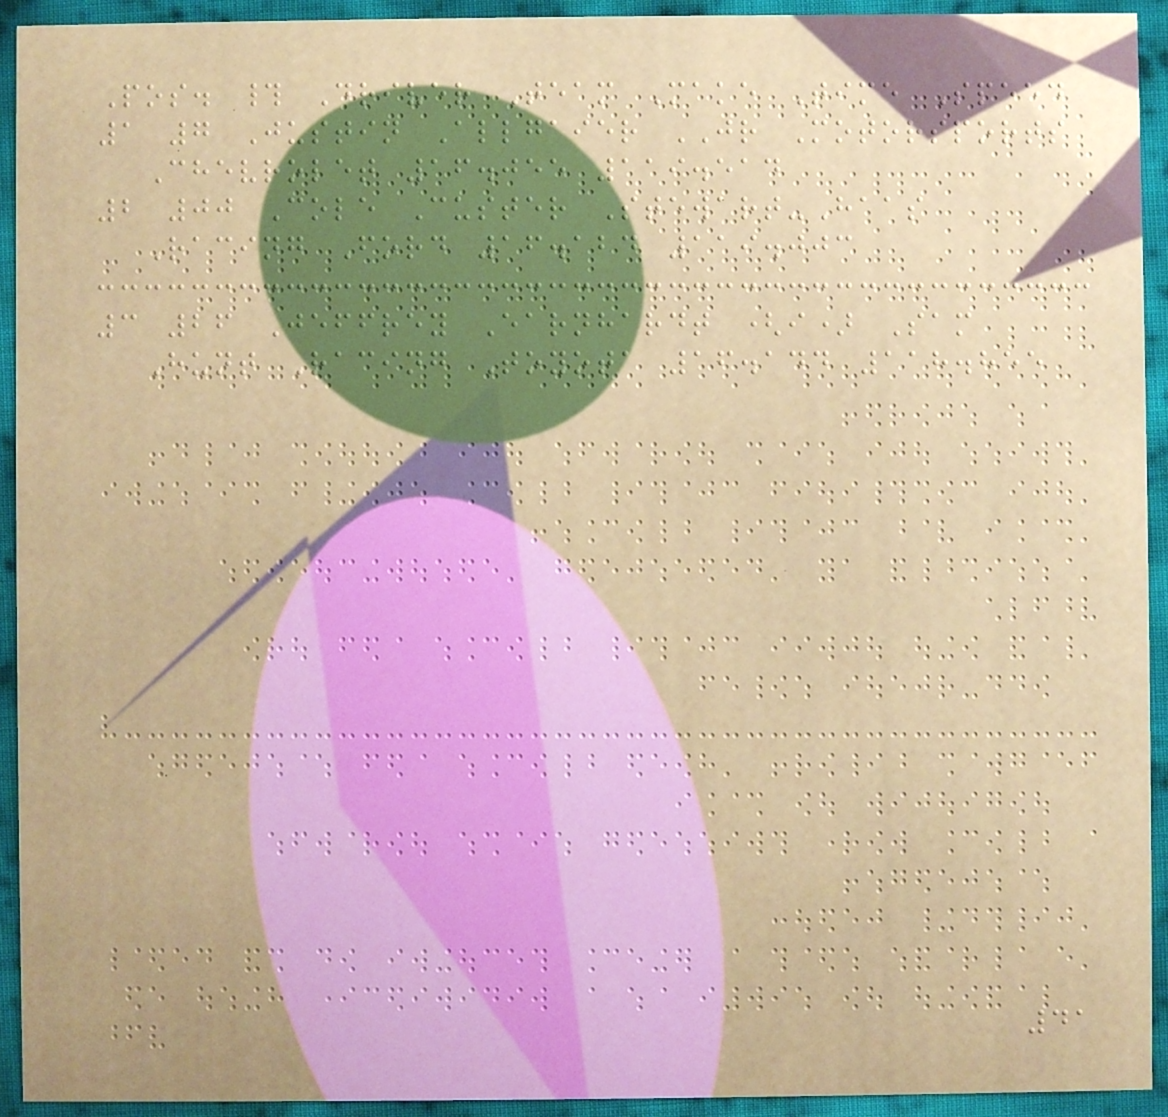Pos. # Driver Team Make Time Speed
1 7 Justin Allgaier JR Motorsports
Chevrolet 16.055 119.514
2 00 Cole Custer Stewart-Haas
Racing Ford 16.124 119.003
3 26 Jeffrey Earnhardt (i) Sam
Hunt Racing Toyota 16.144 118.855
41
